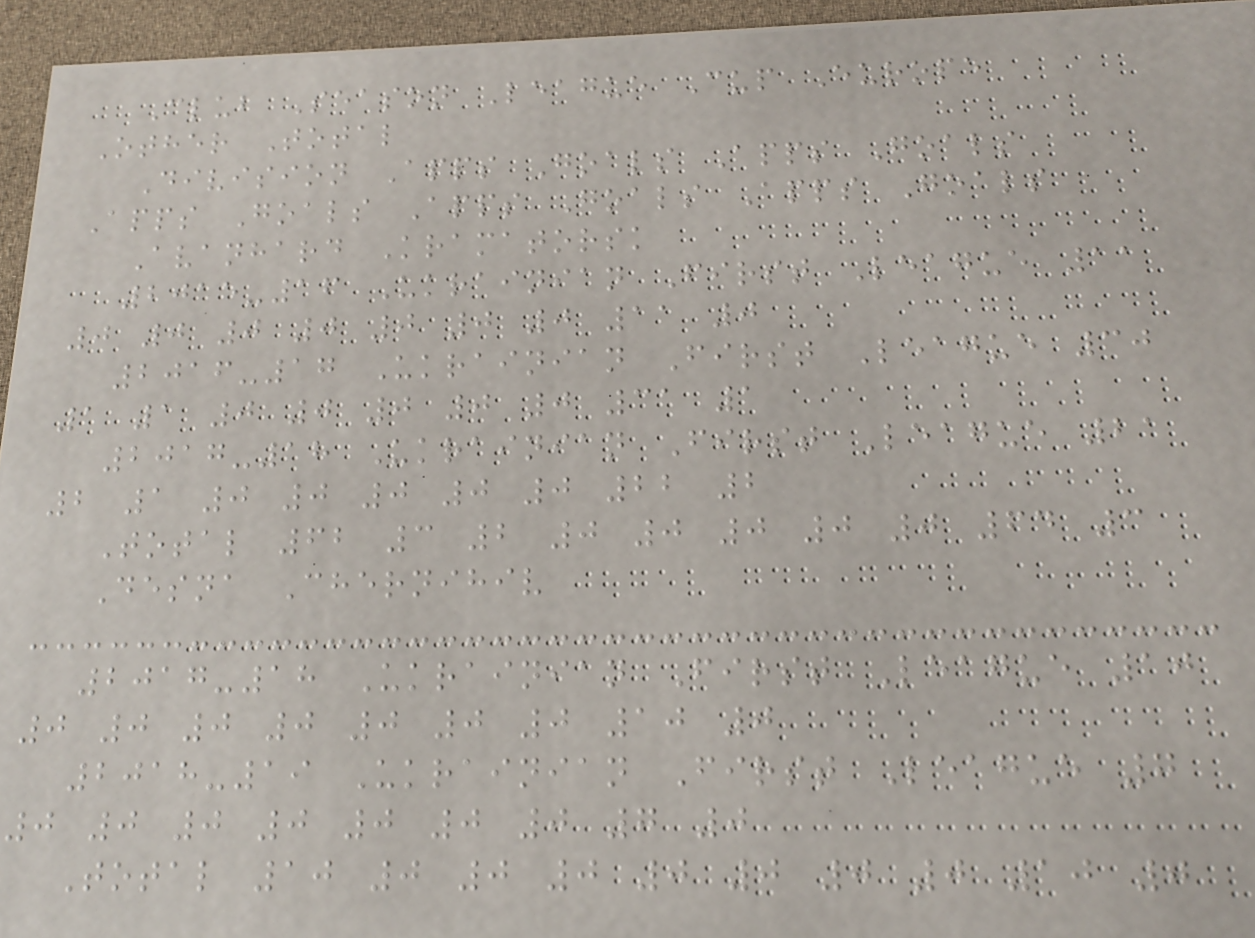Club Season League Cup Europe
Other Total
Division Apps Goals Apps Goals
Apps Goals Apps Goals Apps Goals
Avanhard Kramatorsk
2015-16 Ukrainian First League 11
0 0 0 0 0 0 0 11 0
2016-17 Ukrainian First League 30
1 1 0 0 0 0 0 31 1
2017-18 Ukrainian First League 21
2 1 0 0 0 0 0 22 2
Total 62 3 2 0 0 0 0 0 64 3
Desna Chernihiv
2017-18 Ukrainian First League 10
0 0 0 0 0 0 0 10 0
2018-19 Ukrainian First League 7
0 0 0 0 0 0 0 7 0
Total 10 0 0 0 0 0 0 0 10 0
